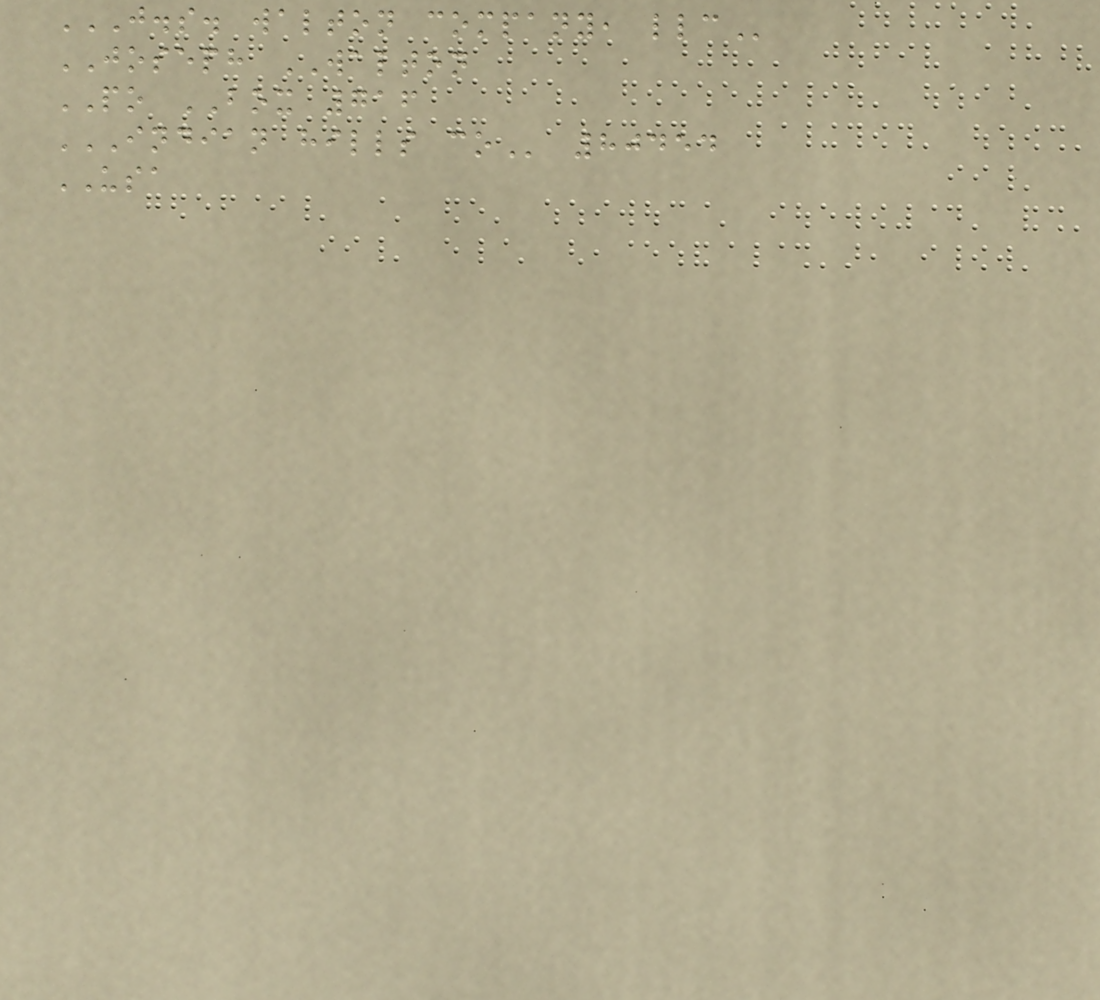J.S. WALTON COMPANY, LLC
JOSEPH WALTON
PO BOX 716
INDIAN HILLS CO 80454
USA
